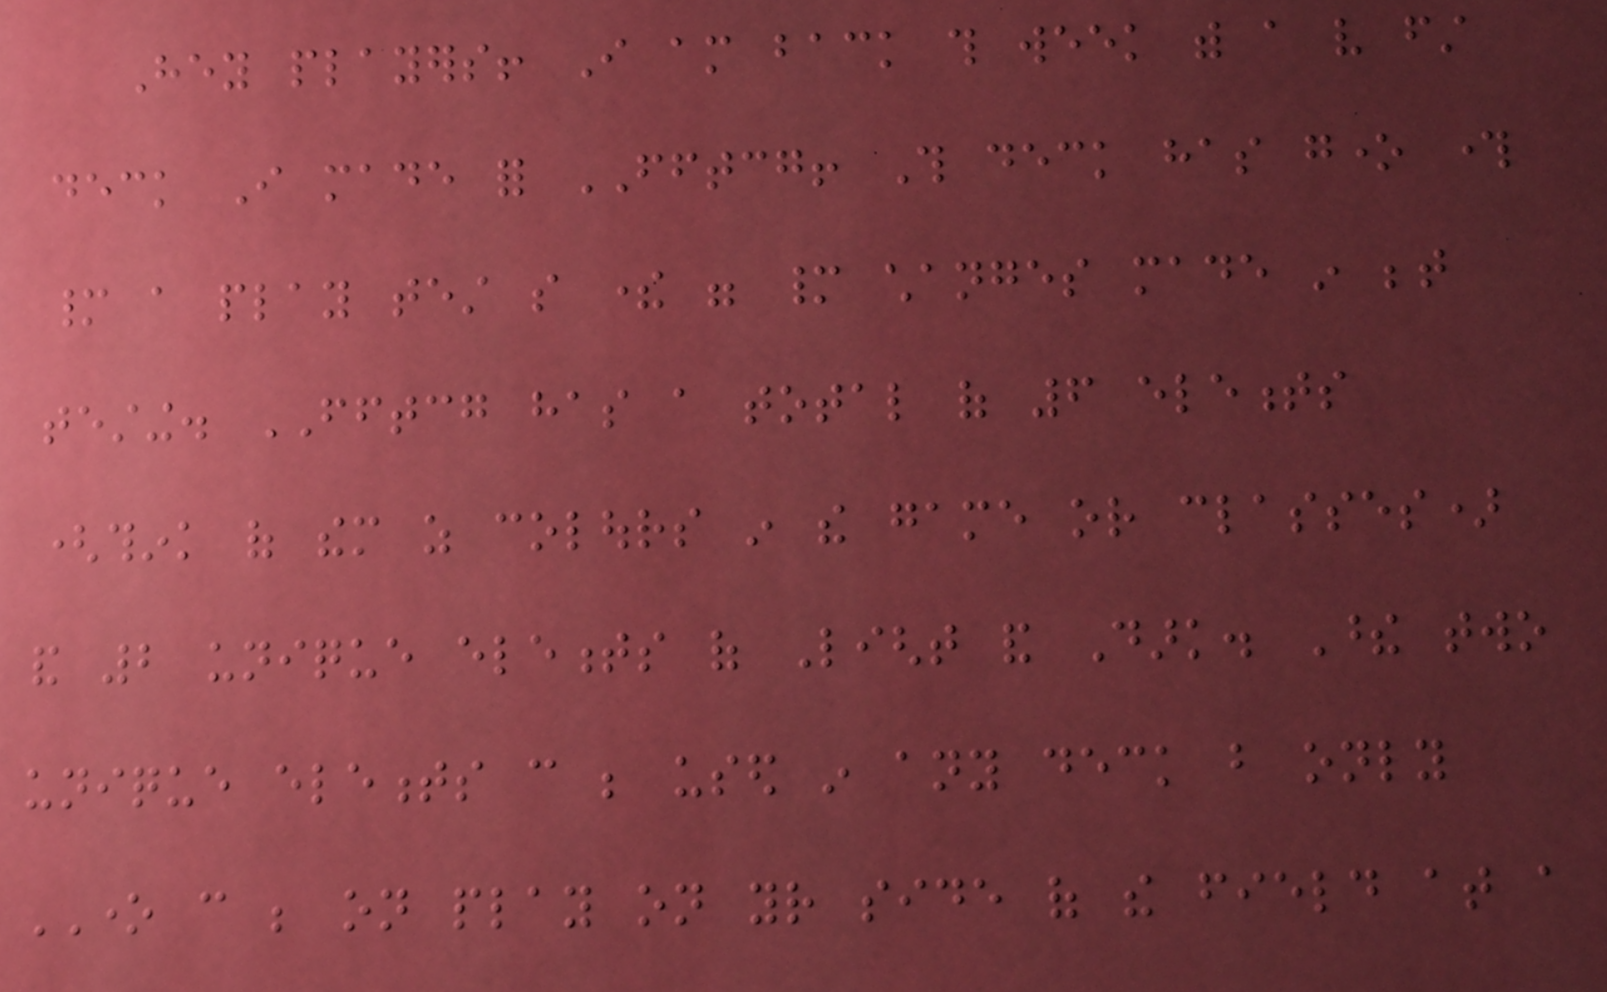Hey players! I am back this week with a very first
deck I made for FFTCG! This deck has gone through
many a play test so there were many changes made in between
testing. FFTCG has a total of 6 elements
(think of them as colours in the game or classes)
and 2 unique elements of Light and Dark. These two
unique elements can be used in any deck but only
ONE can be on play on your side of the field at a
